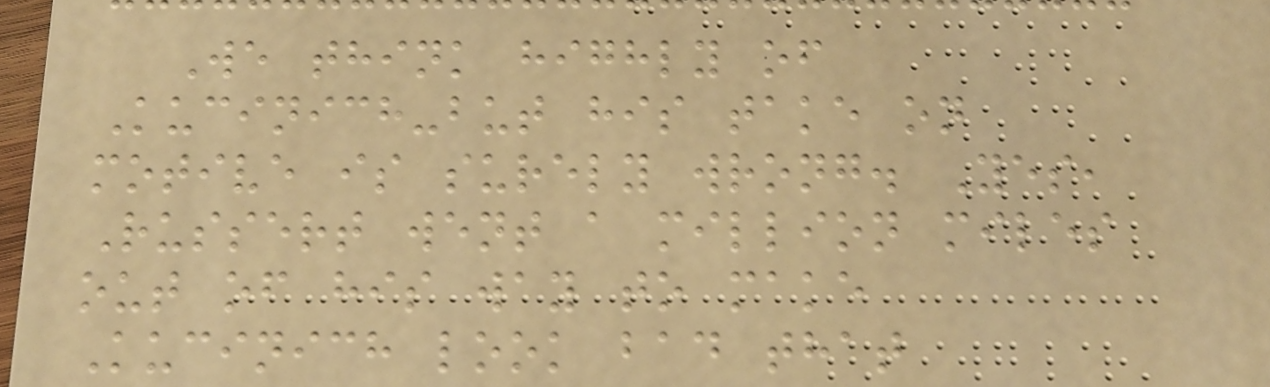We think highly of
Kucinich-but his take on
motive is surely wrong. Yes,
Russert went a million miles
out of his way to make
Kucinich look bad that
